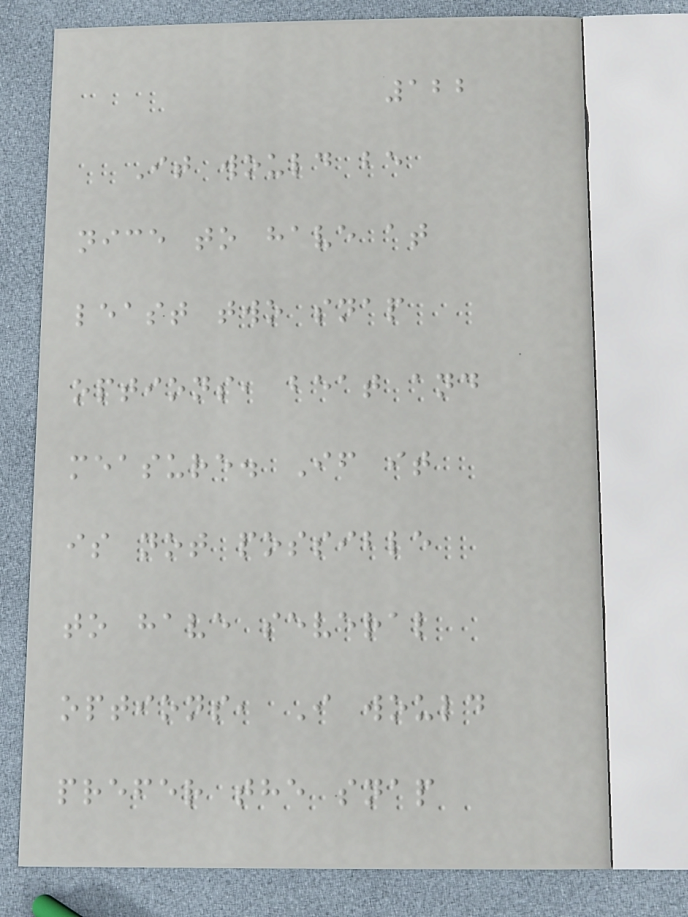122
It would be
nice to have at
least two snap
options, beat and
measure. If it
is not possible
to have several
options, I would
prefer the snap
